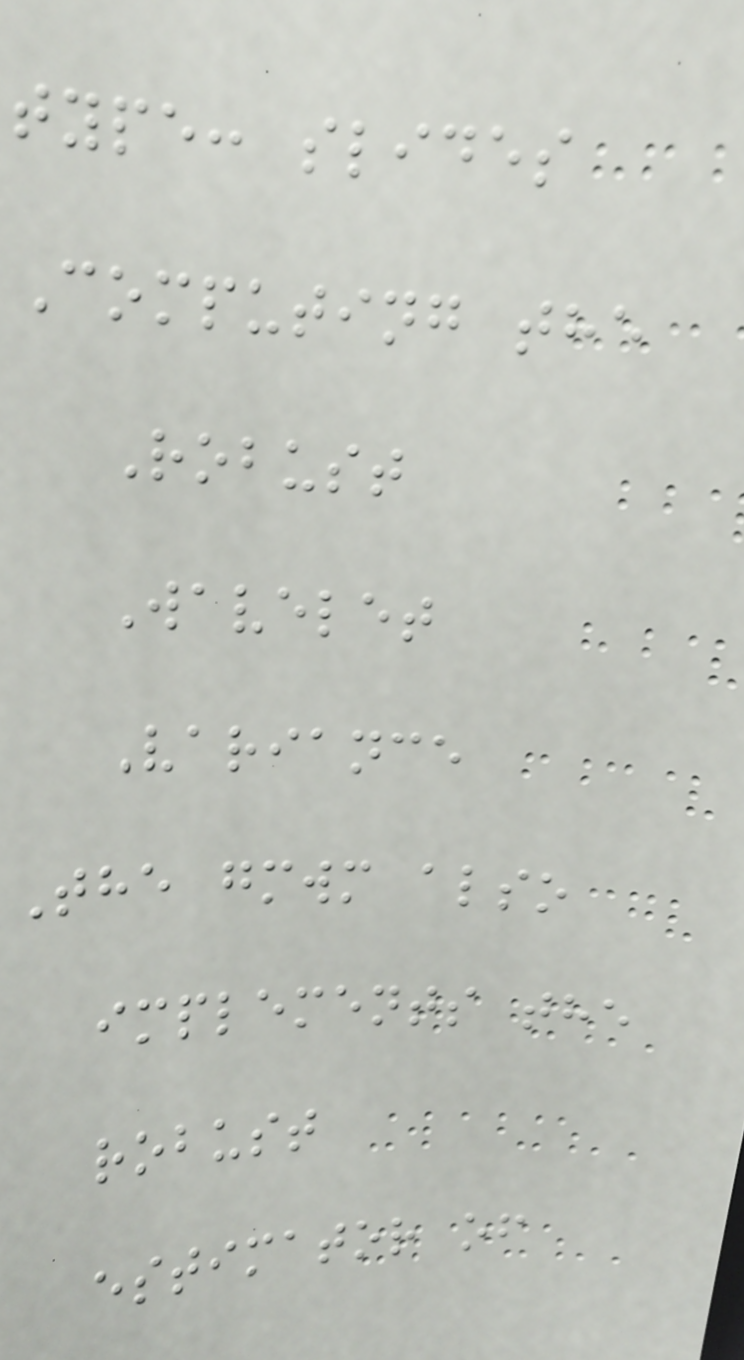type: slides
Computing the
Robust
Wavelet
Variance
The gmwm also
implements the
robust
estimator of
